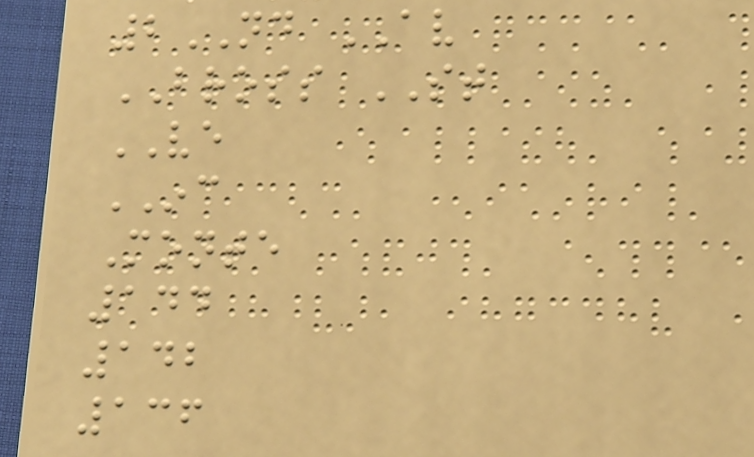2ND AV
BROSS ST
VE
INC
Monte
144
142
136
